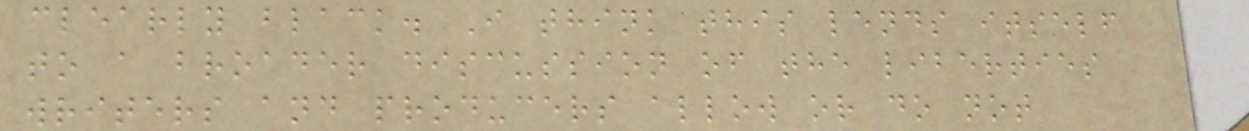clearly black. I think this lends itself
to a broader discussion of the liberties
writers and producers allow or do not
